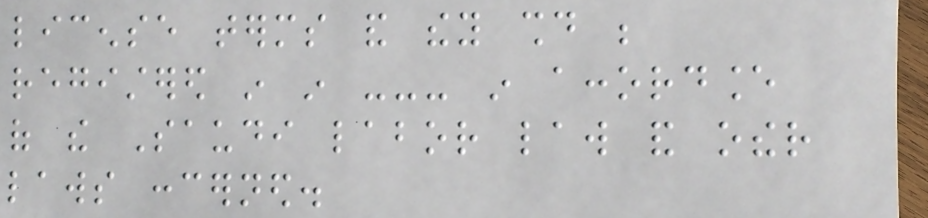license terms and they should be
registered in in --- in accordance
of the Saudi labor law and other
laws concerned.
